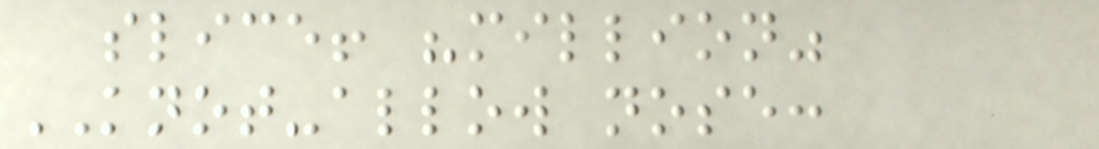slice! "million"
KNOT-allow nose:
